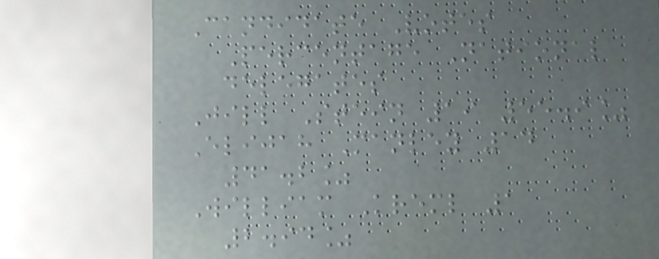Candidate Votes
Percentage National
delegates
Jill Stein 19 55.9%
Elijah Manley 14
41.2%
William Kreml 1
2.94%
